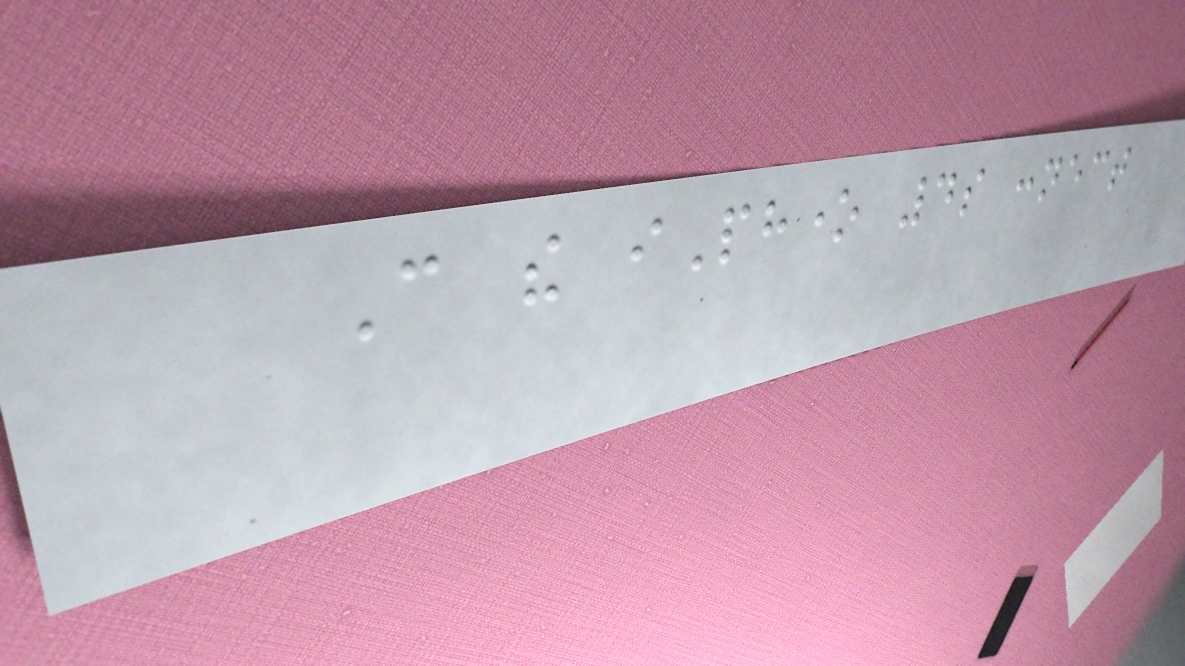Can the iPhone 4s connect
